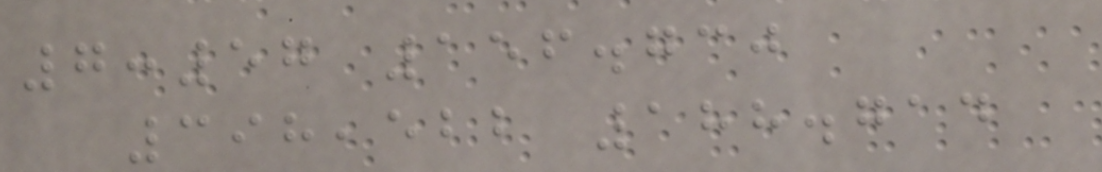7:57 156.730
398,522 188.714
